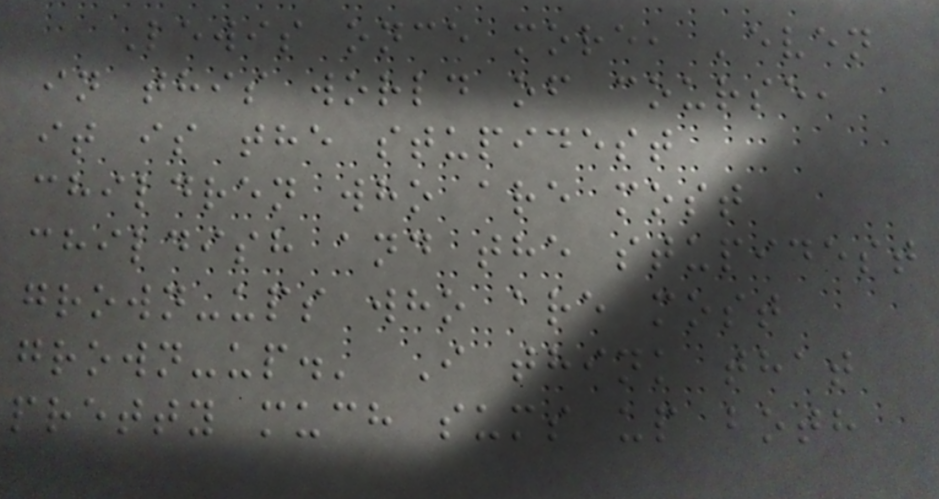Lewis once more, 'even
in this world of course,
it is the stupidest
children who are most
childish and the stupidest
grown-ups who are most
grown-up.' I think that
pretty much sums up both
